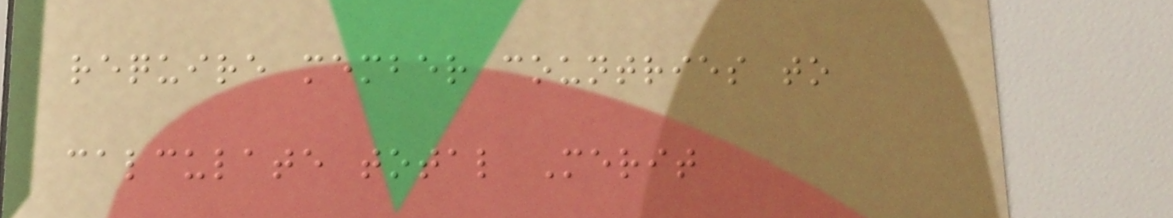require member countries to
calculate total Merit
